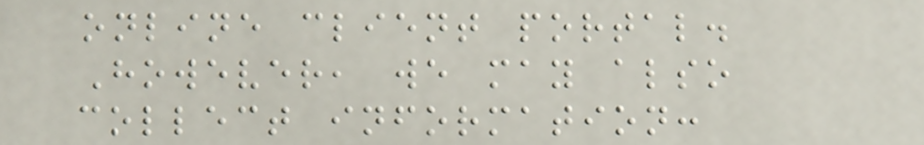online client portal.
However, we may also
collect information:
